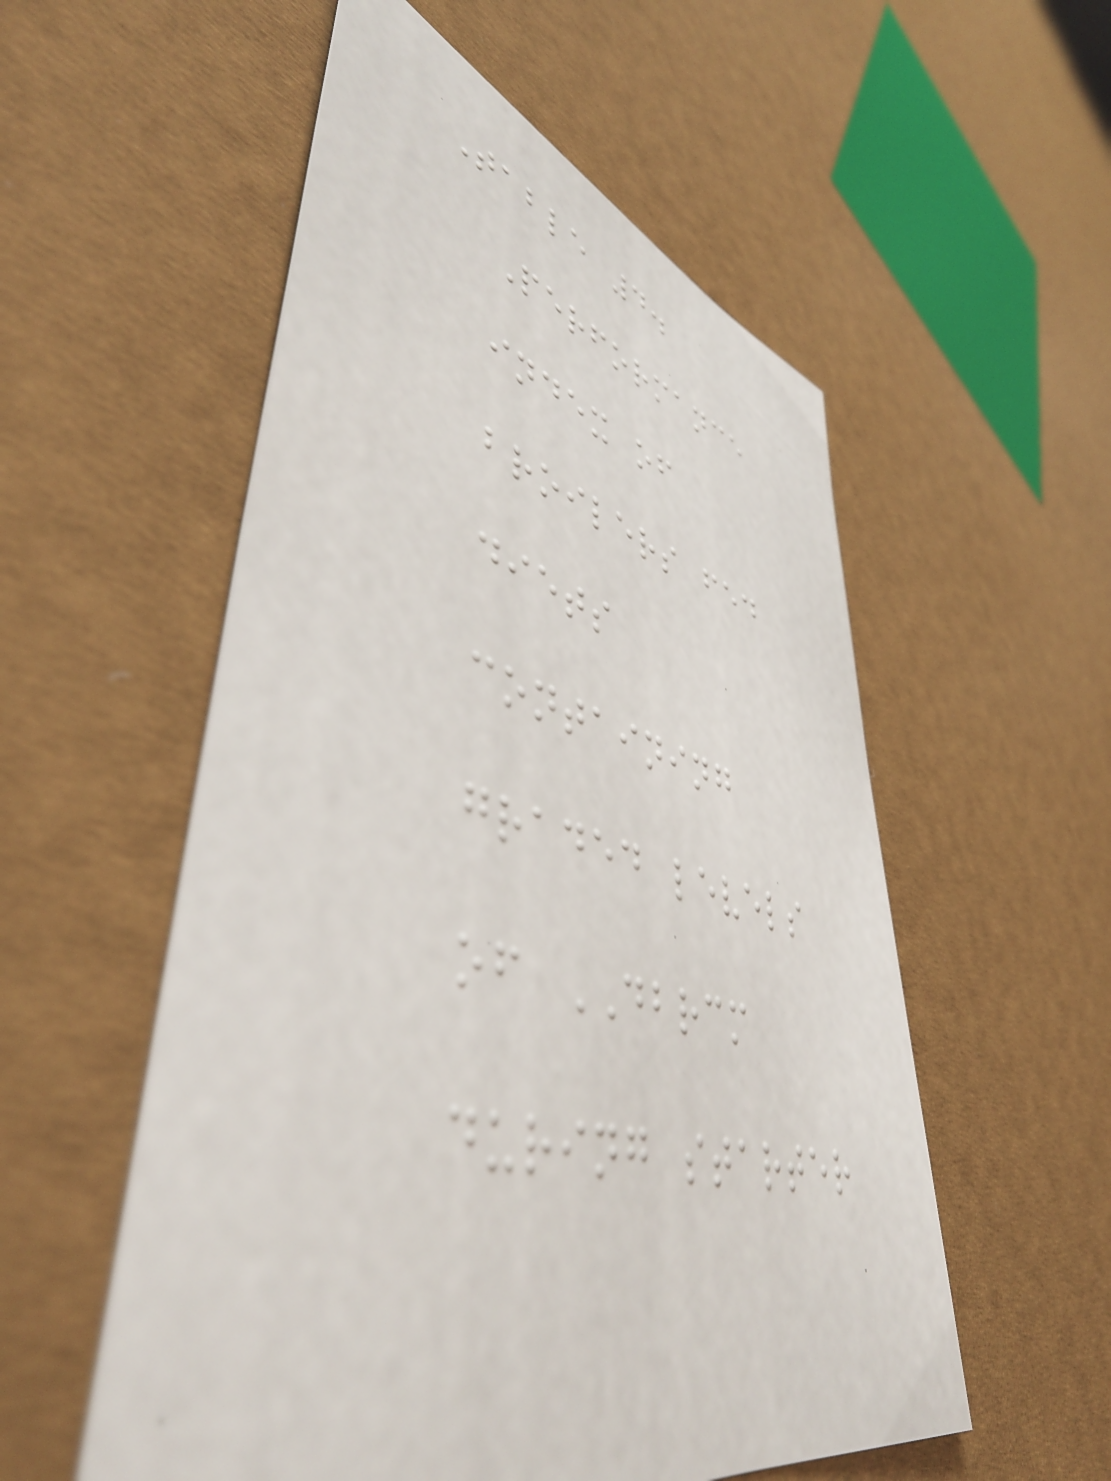Table 4.
Performance
index of
broilers fed
diets
containing
graded levels
of DBRCM
during starter
